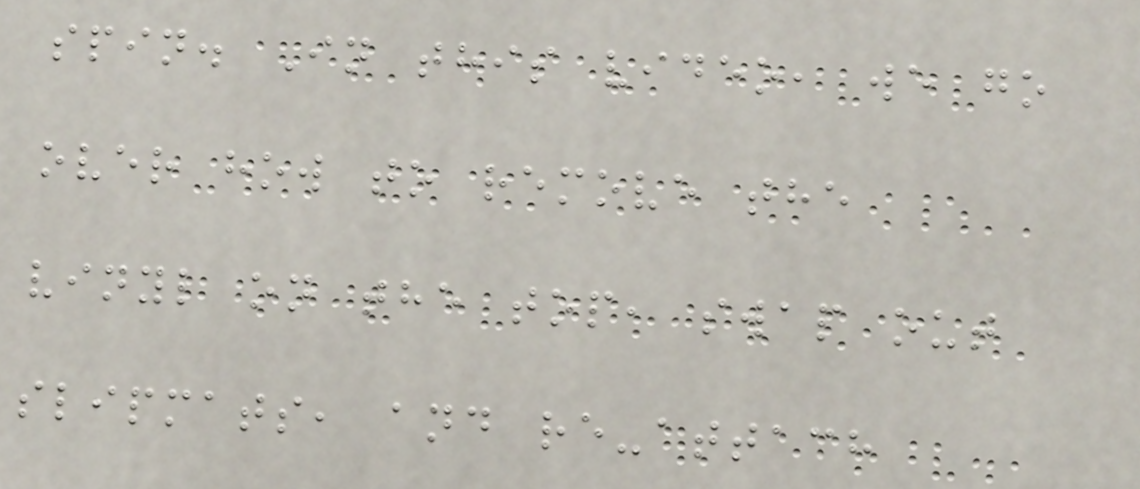spin. In this video, we go
over how to remove the
vinyl on the top, swap out
slipmats, and re-attach
